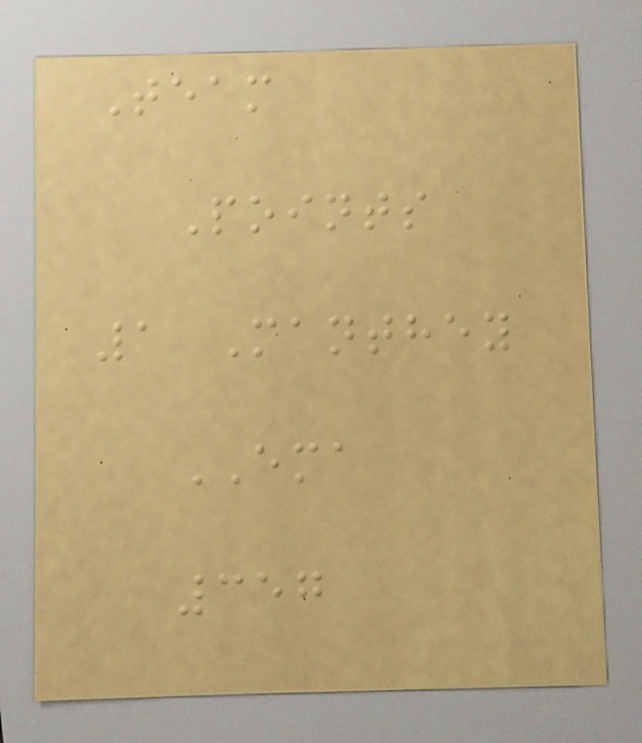Team
Points
1 Manthey
EMA
357
